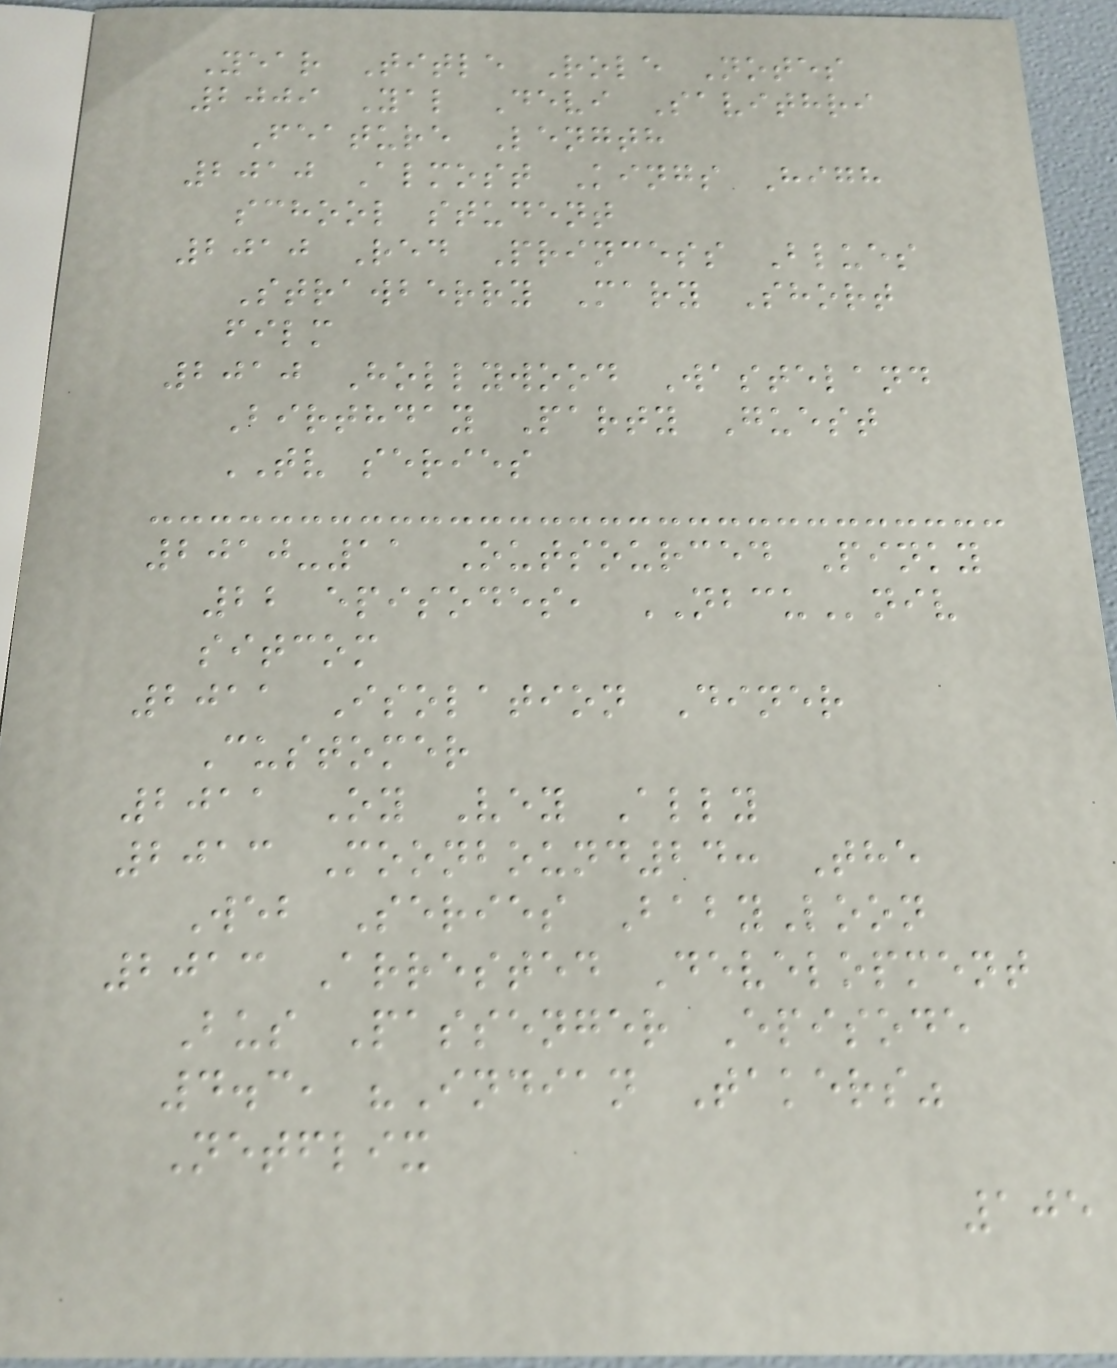Year Title Role Notes
2009 Yal Devi Savithri
Feature Length
2010 Almost Kings High
school student
2010 Red Princess Blues
Strawberry Mary Short
film
2010 Hollywood Wasteland
Birthday Party Guest
TV series
2010-11 Outsourced Pinky
22 episodes, NBCUniv
sitcom
2011 Isolation Diner
Customer
2011 Oy Vey Ally
2013 Moonbound24: The
Web Series BabyLoon
2013 Arrested Development
Bus Passenger Episode
4.3, "Indian Takers"
Netflix
105
